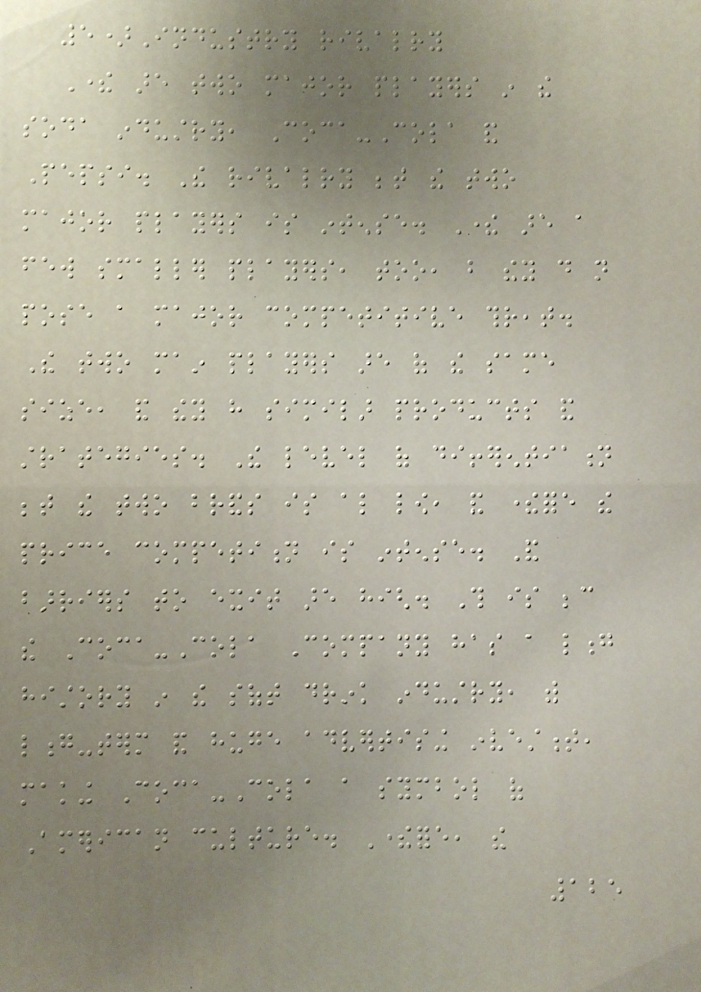5)Industry rivalry
There are two major players in the
soda industry, Coca-Cola and
Pepsi. The rivalry between the two
major players is intense. There are a
few smaller players, too, but they do not
pose a major competitive threat.
The two main players are of the same
size, and they have similar products and
strategies. The level of differentiation
between the two brands is also low, and therefore the
price competition is intense. And
barriers to exit are high. This is because
the Coca-Cola Company has a long
history in the soft drink industry, with
long-term and huge advertising investment,
making Coca-Cola a symbol of
American culture. Therefore, the
125
